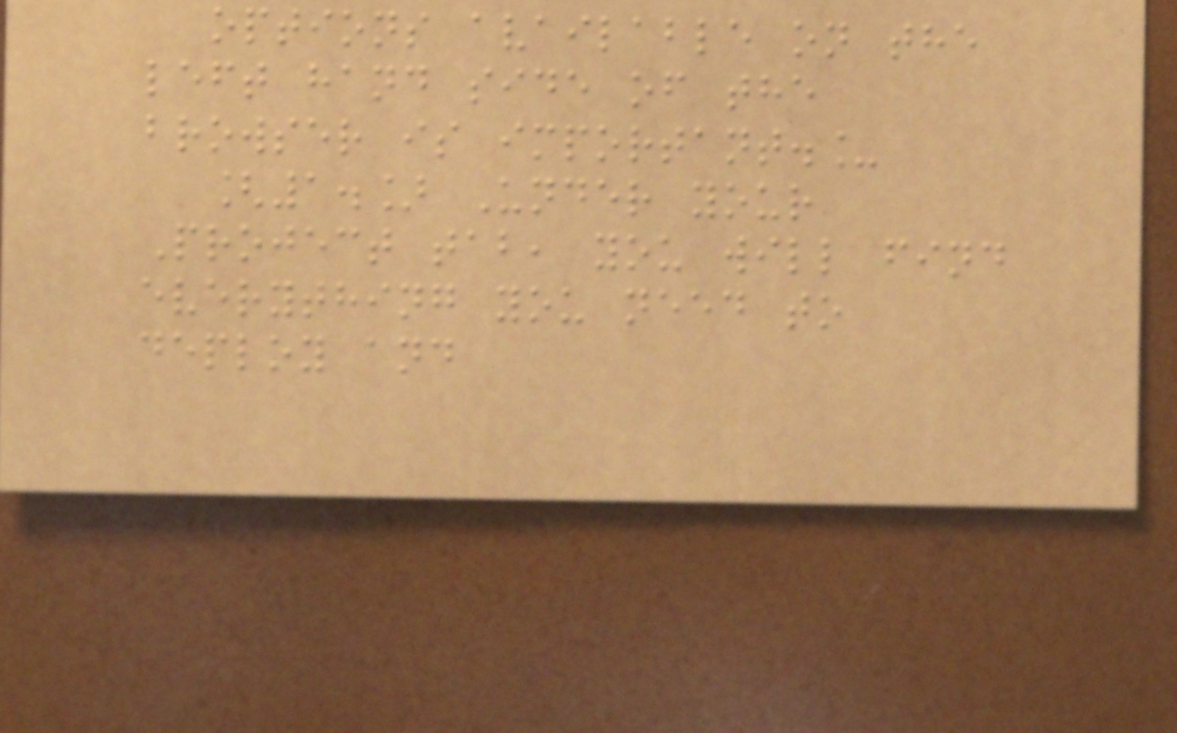options available on the
left hand side of the
browser is important._
[1.] Under your
Project tab, you will find
everything you need to
deploy and
